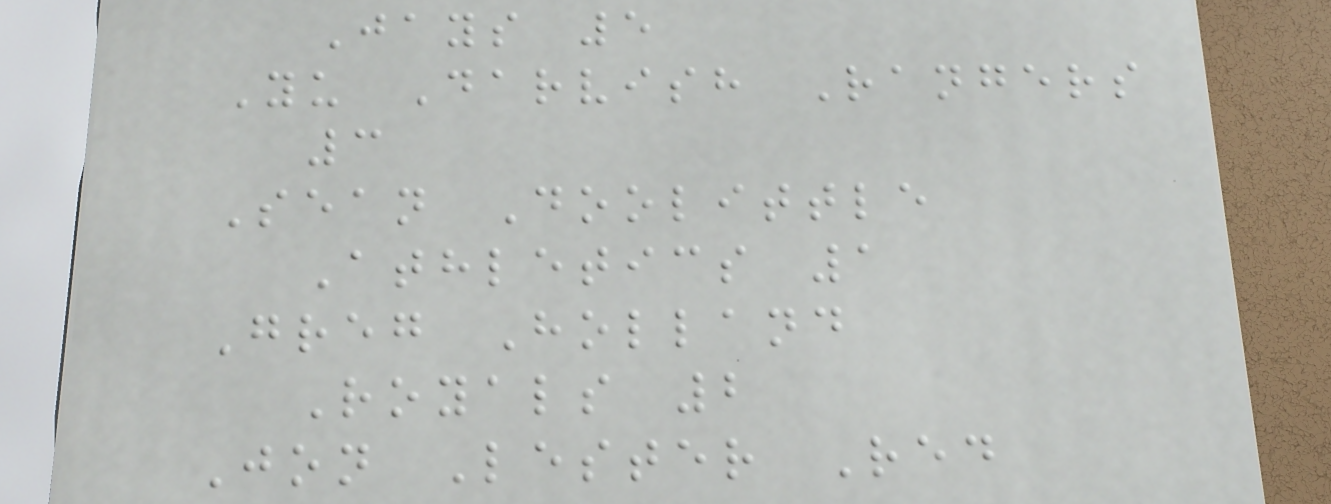Jays 5
Yu Darvish Rangers
3
Sean Doolittle
Athletics 1
Greg Holland
Royals 2
Jon Lester Red
